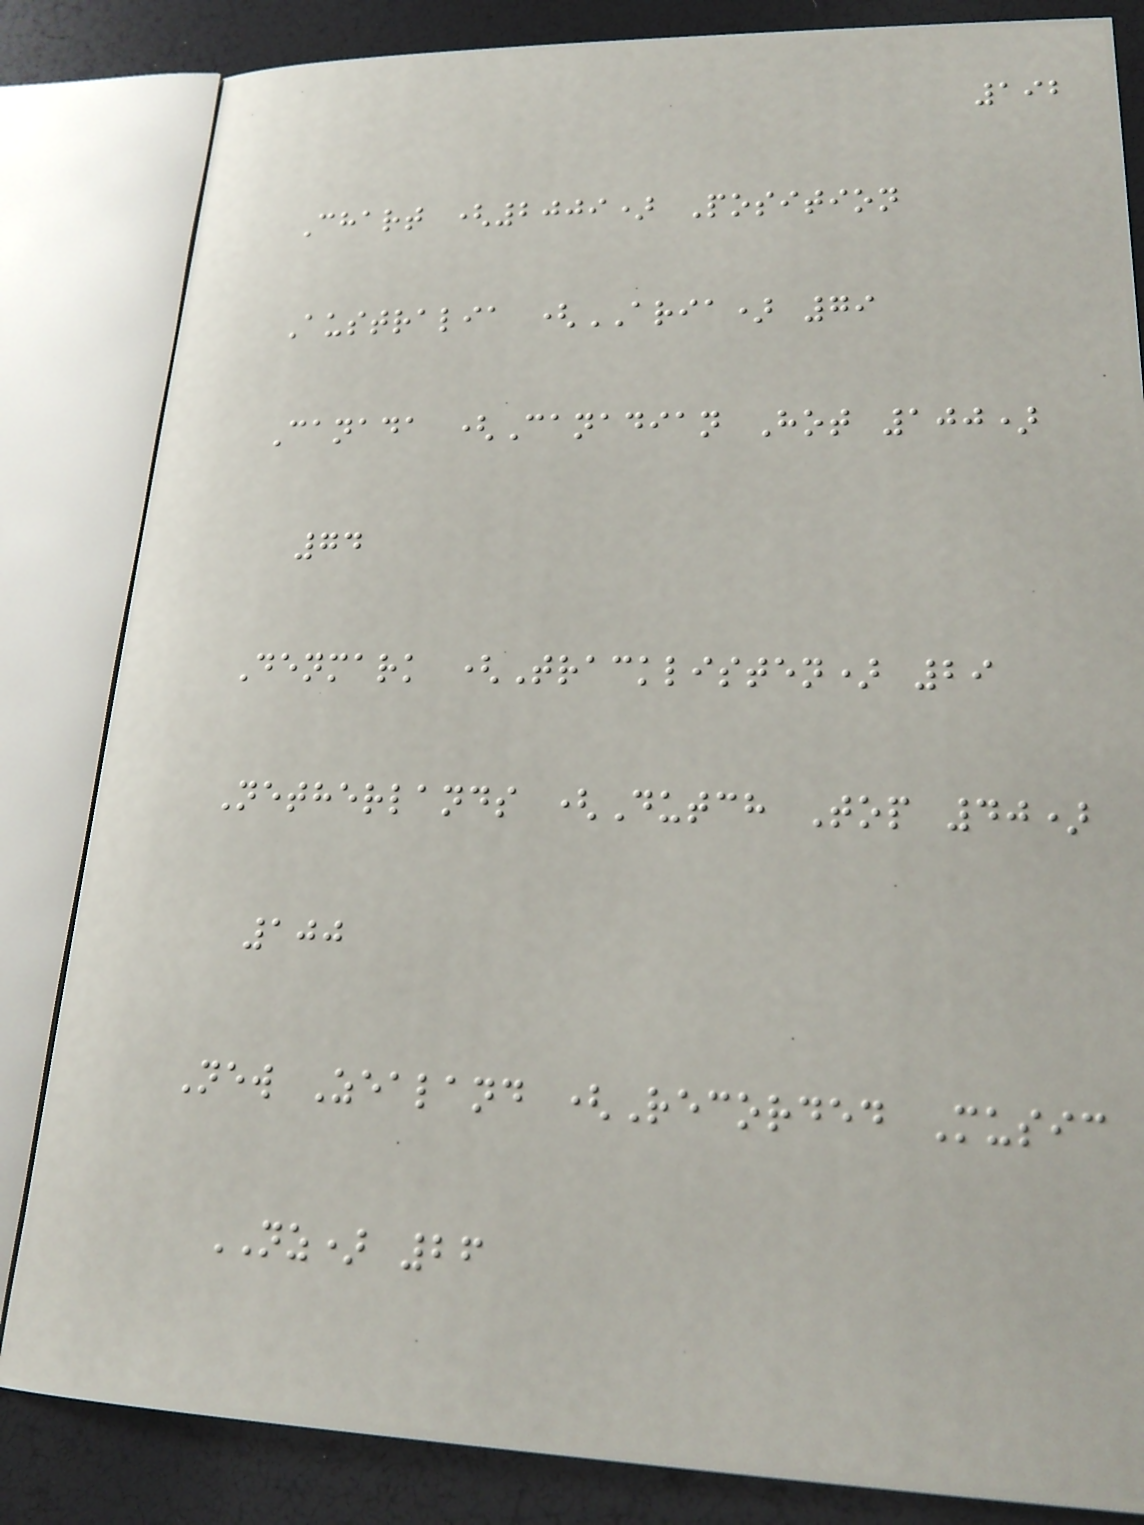192
Chart (2009) Position
Australia (ARIA) 79
Canada (Canadian Hot 100)
74
Denmark (Tracklisten) 29
Netherlands (Dutch Top 40)
100
New Zealand (Recorded Music
NZ) 26
